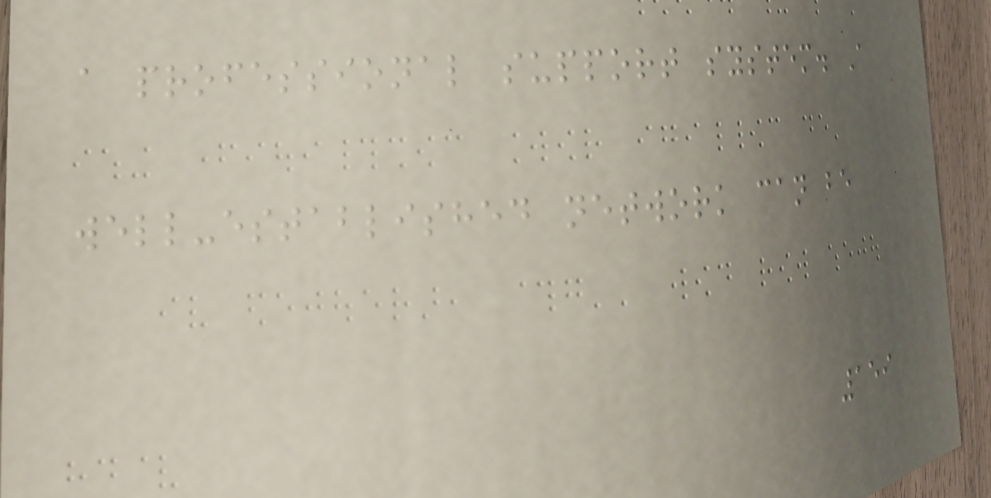a professional support system. A
well-established network can be
159
